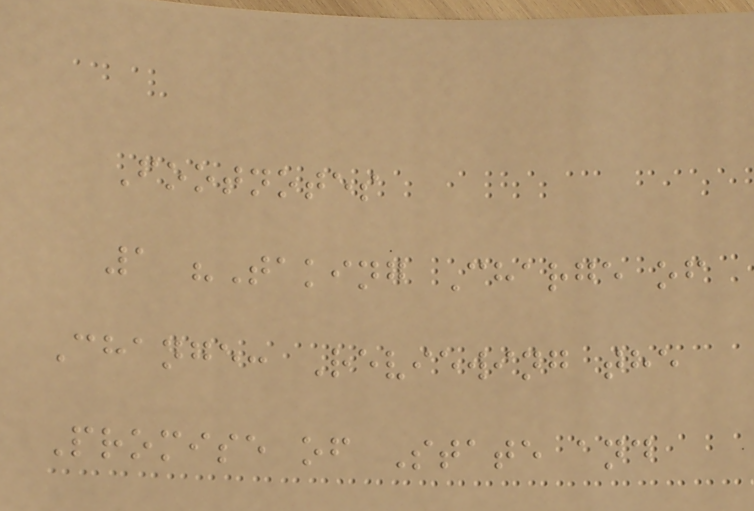Footnotes
1 "Taking Charge of
Change: Reviewing the
Promise of State and
